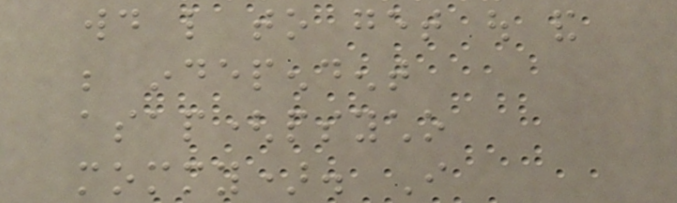would like to get out and
be independent
asap(psycho
mommy). I
